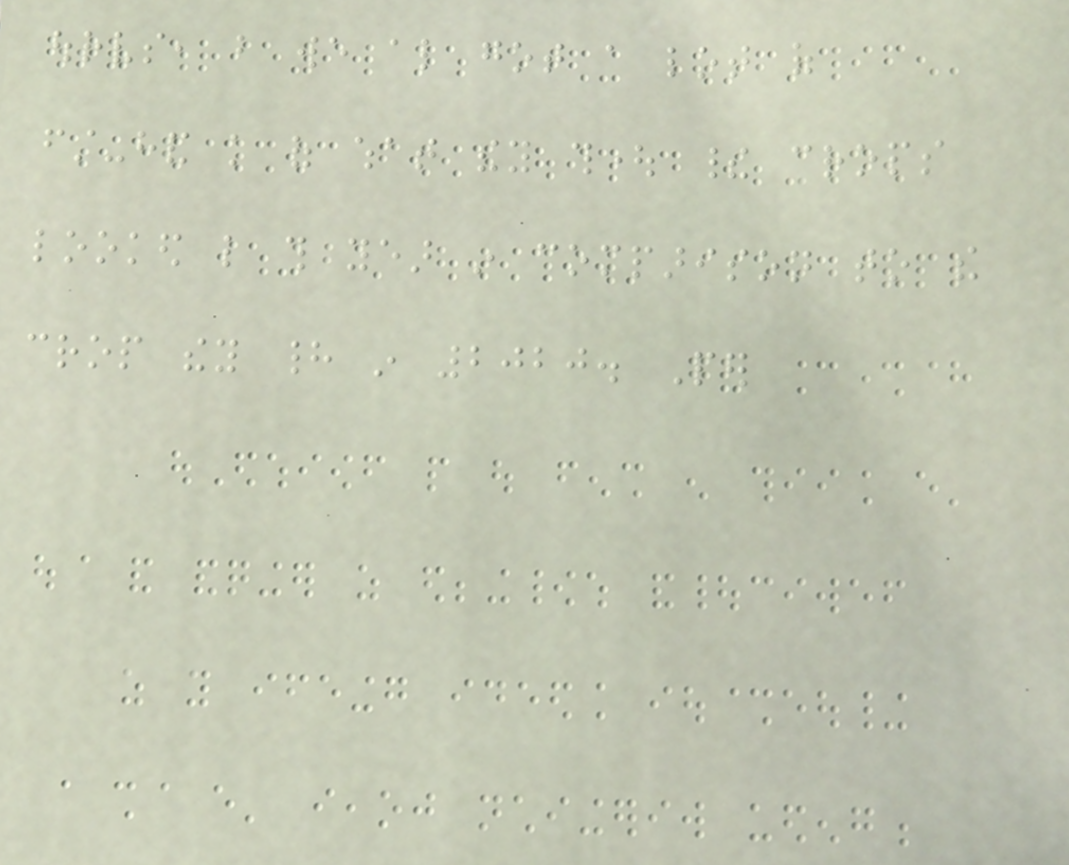ourselves, but we also got a lot of
first-hand knowledge of what they thought their crops
looked like this year in comparison to the
crop they had in 2020. Per
